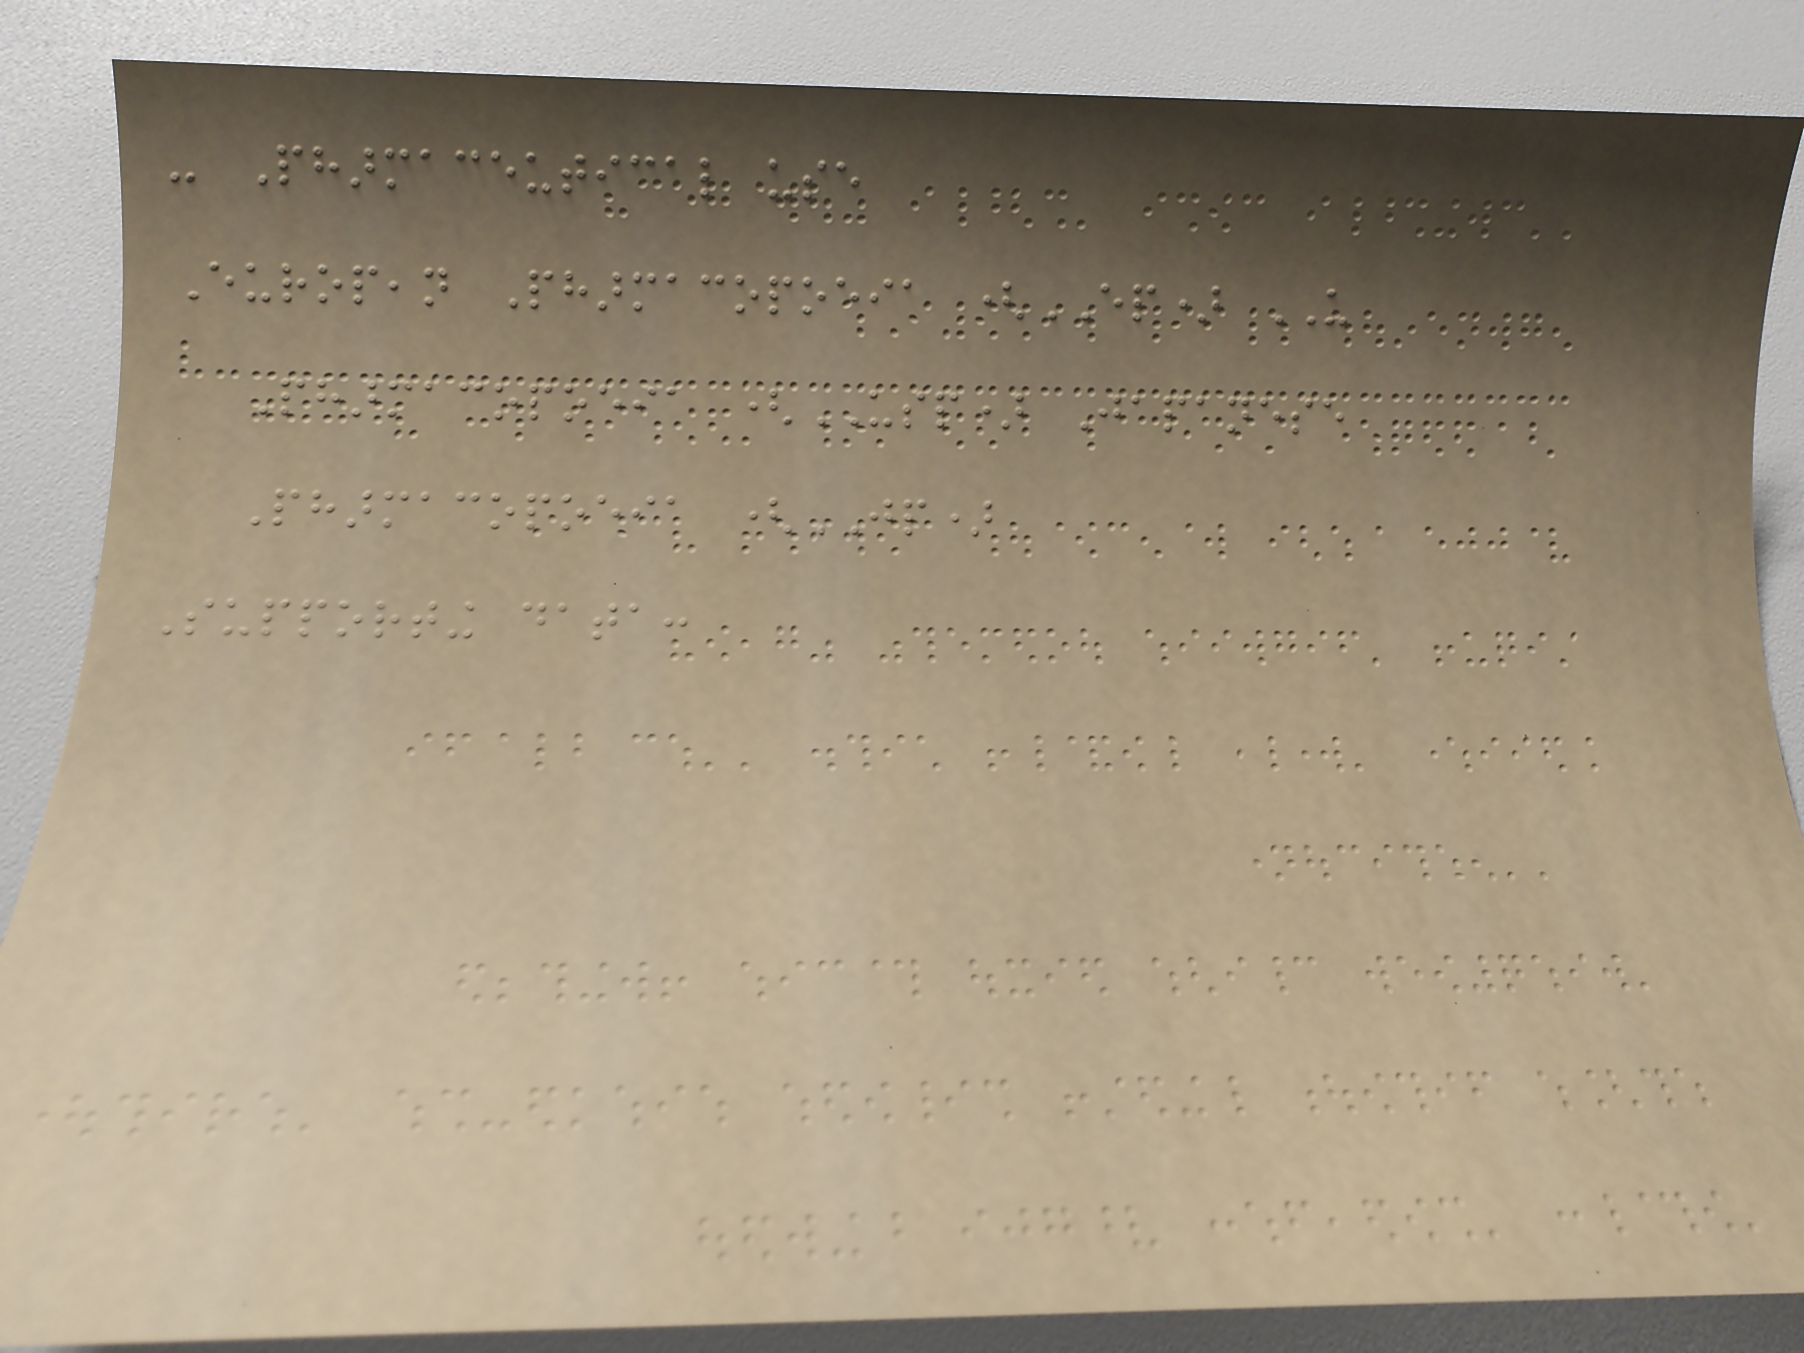- Pharmaceutical use
European Pharmacopoeia (EP) US
Pharmacopoeia (USP) Japanese
Pharmacopoeia (JP)
Supporting data:
